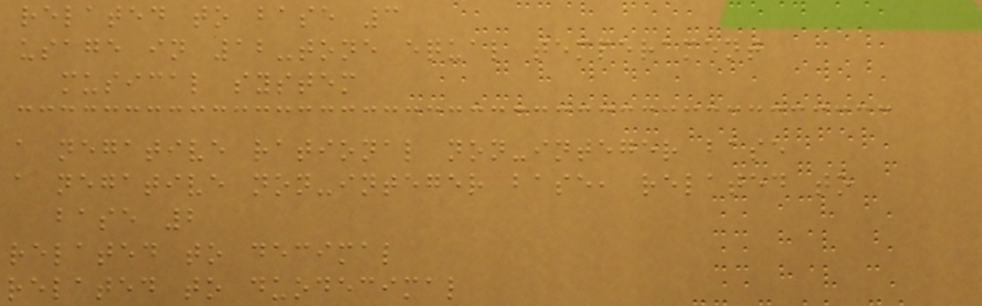related to base 3
usage in 12-tone equal temperament
musical system
a negative rational non-integer base
a negative non-integer base, related to
base 2
related to decimal
related to duodecimal
